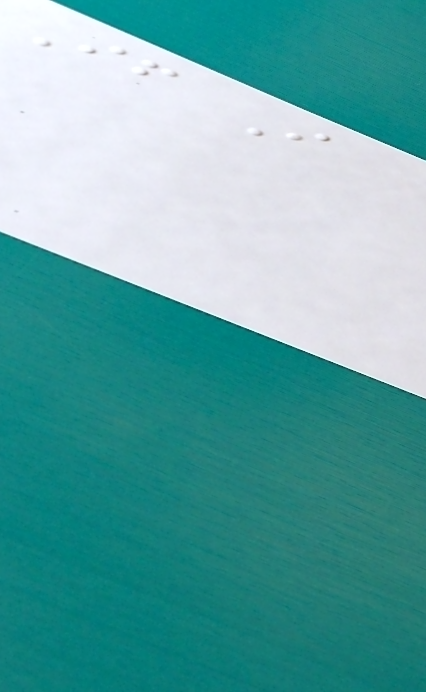If I
